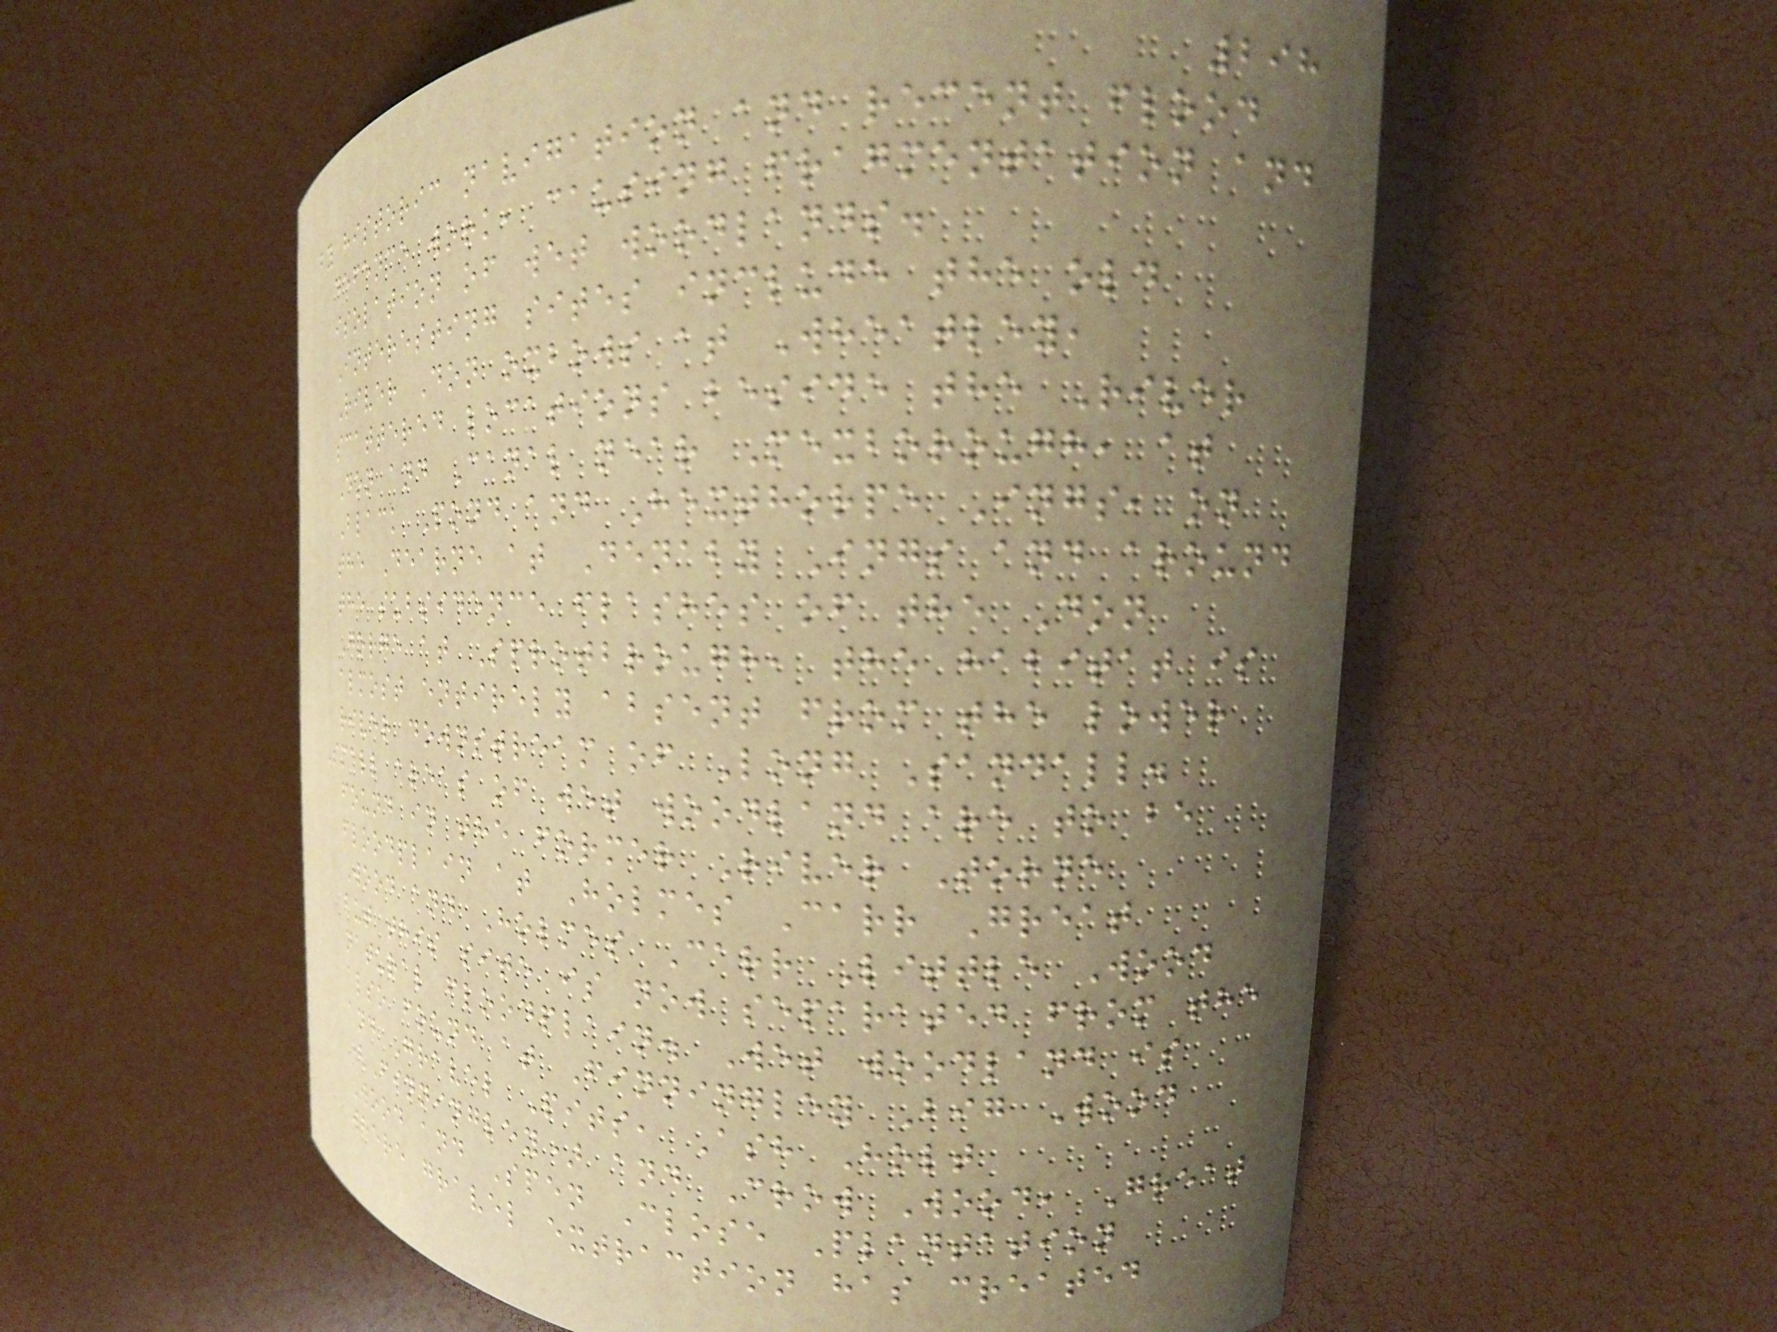298
by historic navigation and recent flood
defence work, causing fragmentation and
isolation of wet woodlands.
Interesting sites include the old
River Don oxbows at Wheatley,
scattered locations beside the River
Don and Canal near Mexborough, at
Black Pond and Hexthorpe Ings, on
the Dearne at Denaby Ings and around
the subsidence flashes of the Don
Gorge at Sprotbrough, the habitat is
almost entirely absent from the lower
river downstream of Long Sandall.
Small areas of wet woodland are to be
found in the former River Torne
floodplain at Holmes Carr Great
Wood and Holmes Carr Little Wood
but this site is now separated from the
natural floodplain. Wet woodland is
also found at Finningley Big Wood
and Gravel Pits, Ash Holt
(Finningley) and Crow Wood, Great
Wood and Spen Close Plantation
where gravel extraction has created
